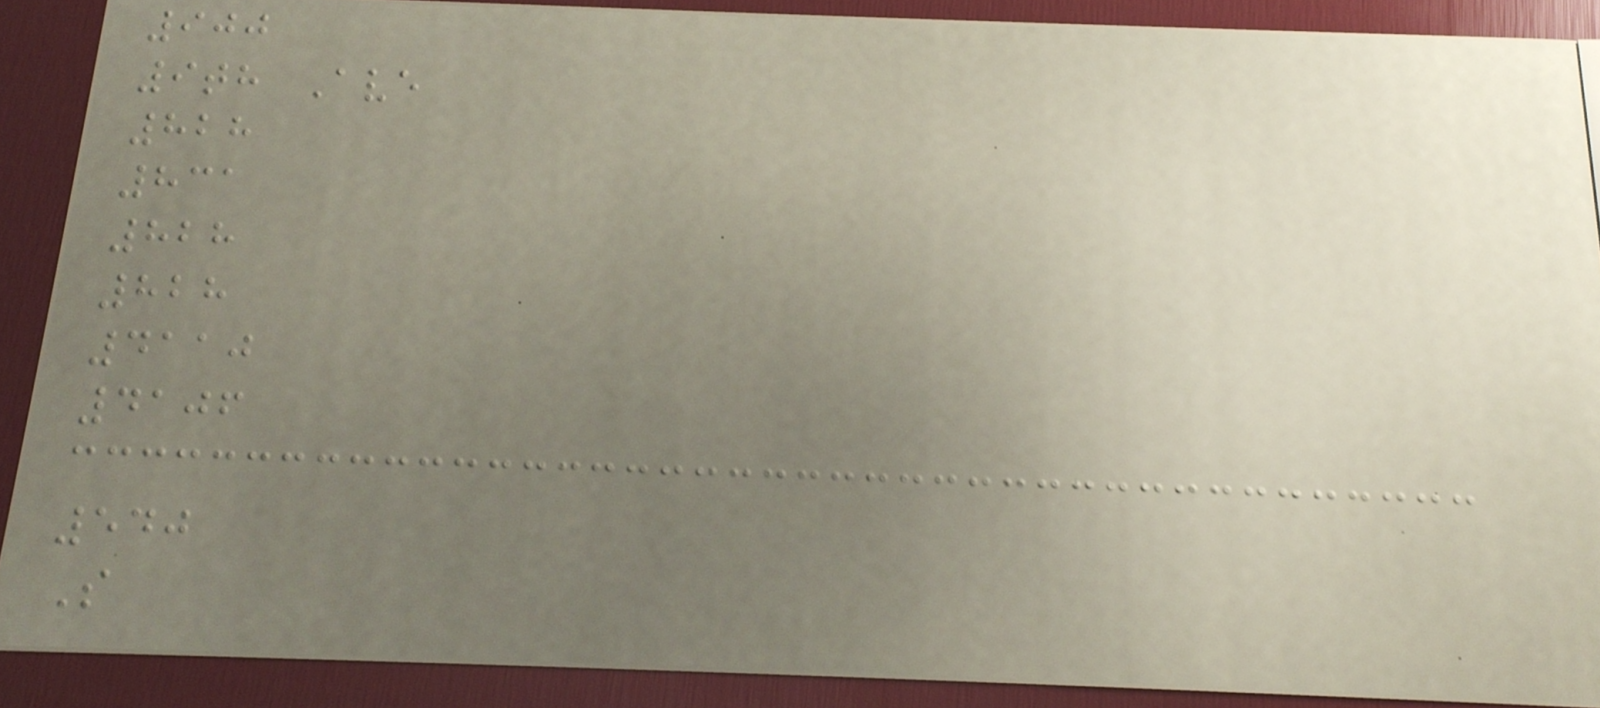900
9th Ave
828
831
828
828
4110
4106
540
S
